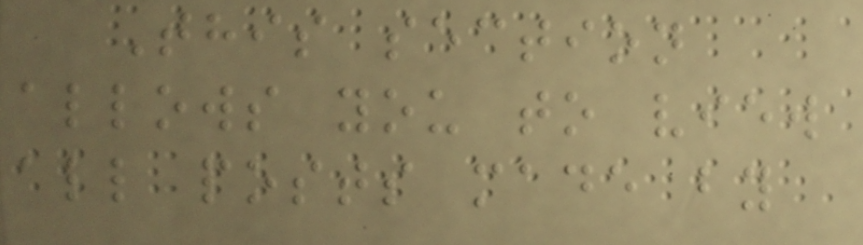This section
allows you to view
all posts made by
